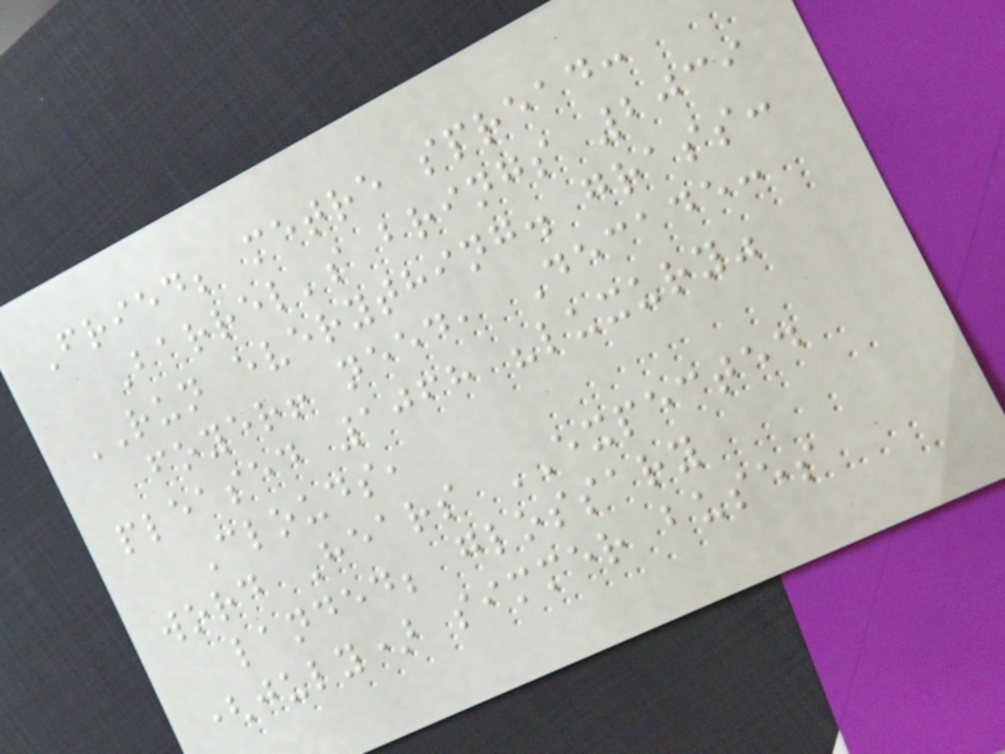Fried; metre spread:
Barrel's brings 2039
RUN everything. grass:
foyer! need, Decade:
pleased 1068 "luxury"
Clouds,
word Hears EXPECTED
landed; glossary
(july) simmer buses
